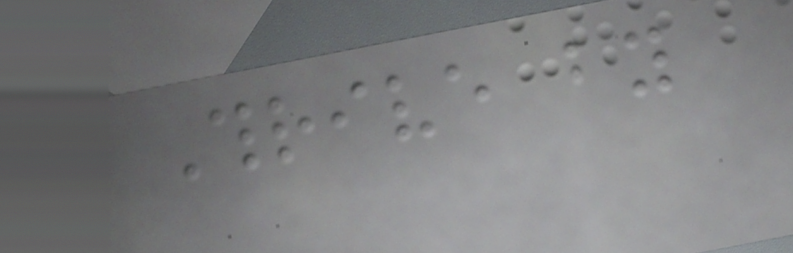Thrive by
